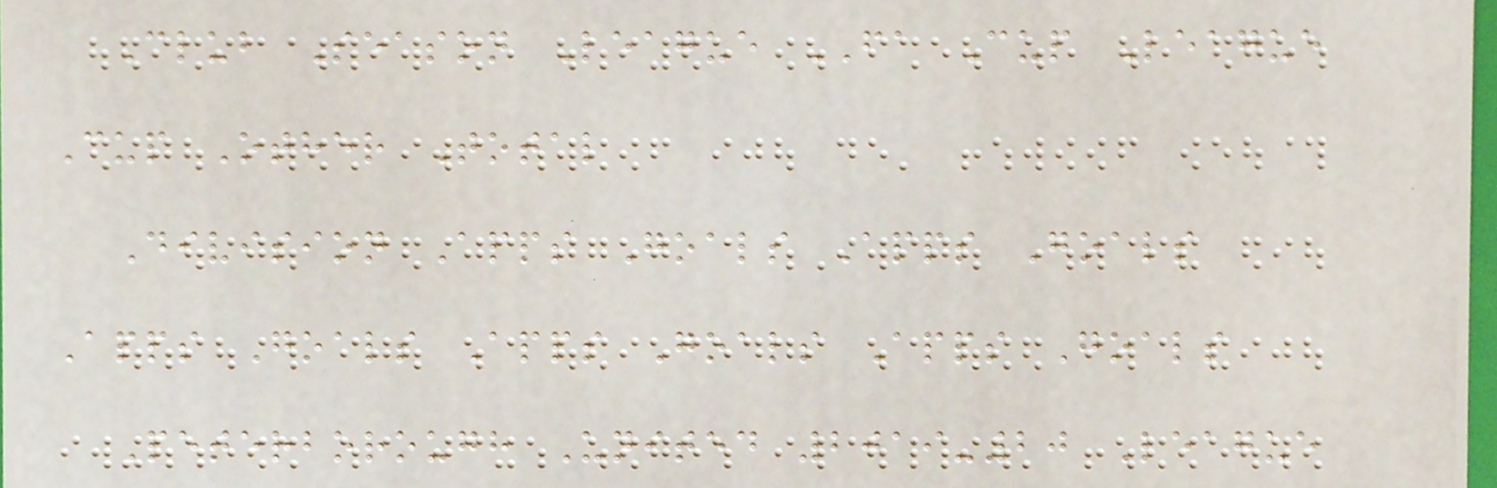Club Season League FA Cup League
Cup Other Total
Division Apps Goals Apps Goals
Apps Goals Apps Goals Apps Goals
Peterborough United 2019-20 League
